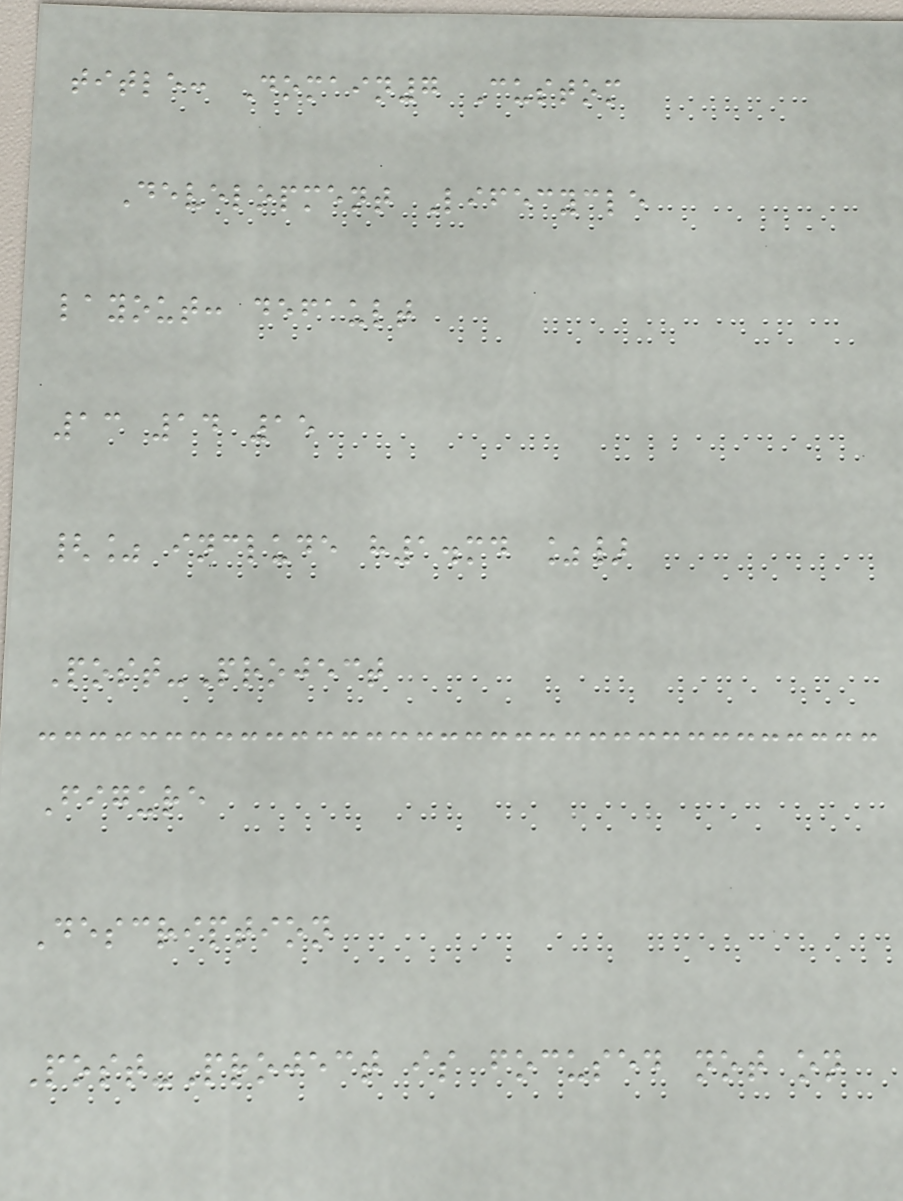title: Domain7 Custom
Development Lifecycle
layout: default
13 14 15
{% include h1.md %}
Post-Project
Figure
Description
Post-Project is focused not on
